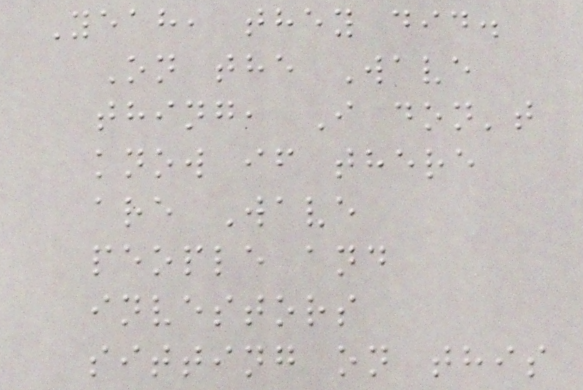Yeah, they did.
On the Wave
thing, I don't
know if there
are Wave
people and
investors
sitting on this
